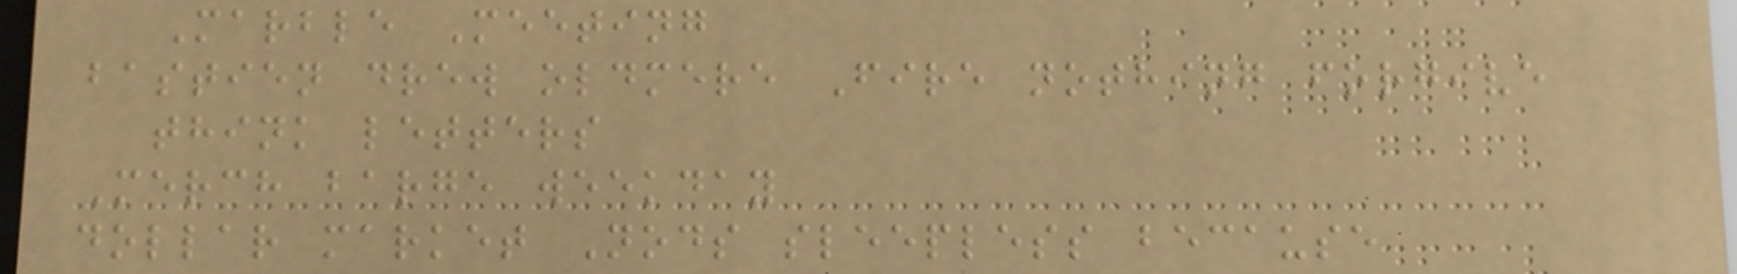Marble Meeting
bastien drew oldmere Fire nothing forgive
think letters
Merch barge weekday
dollar market Nods sleepless because
